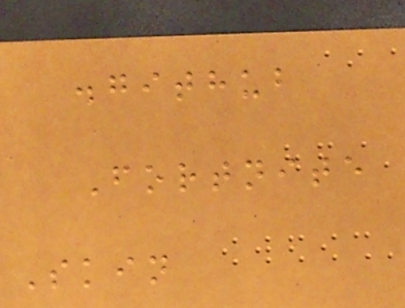.github
Fortnite
Skin
